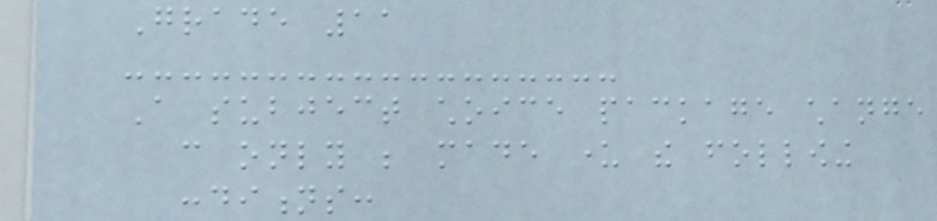Grade 11
A subject choice package change
can only be made under the following
conditions:
